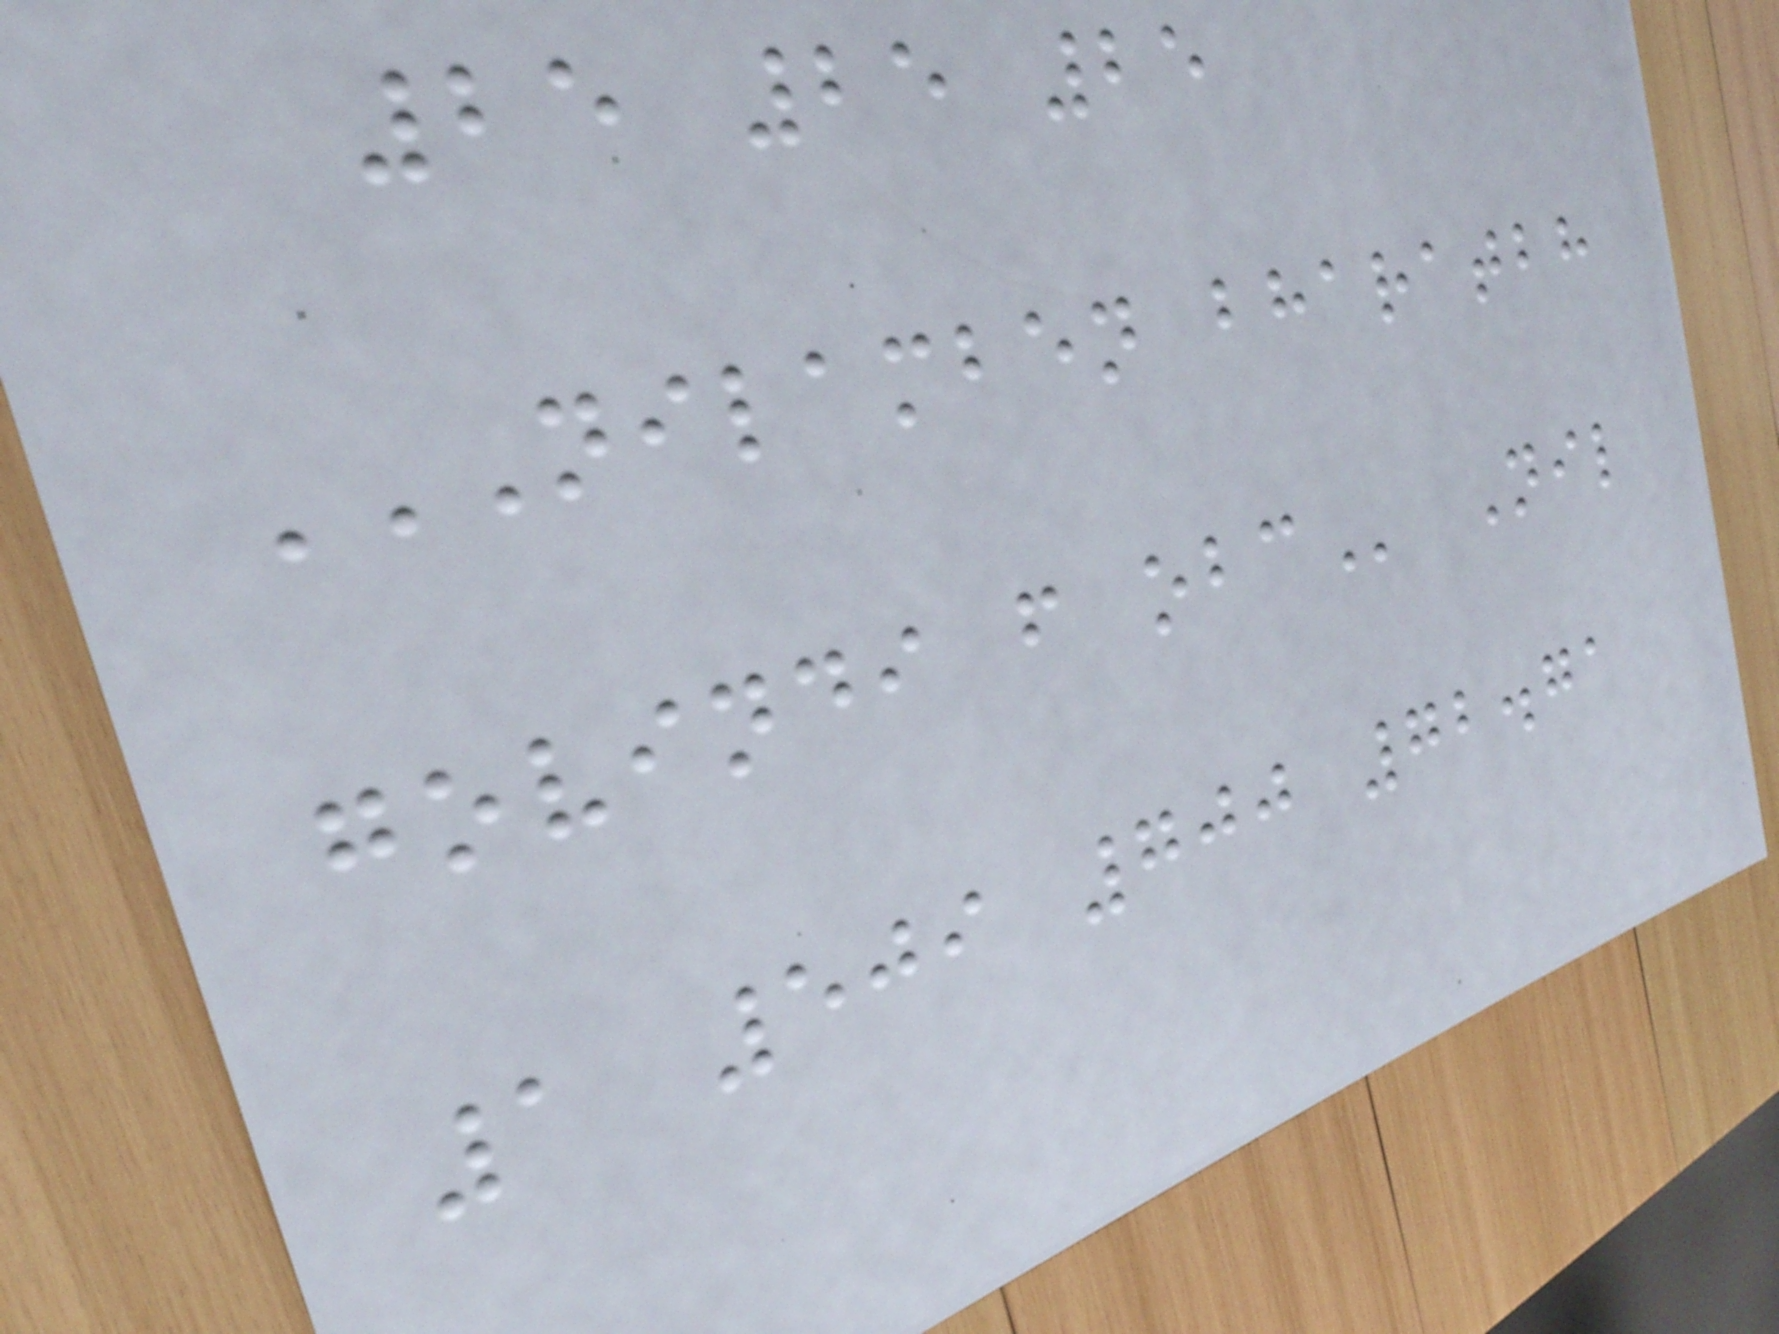25 25 25
NILAMBEN BHARATBH
GOVINDI F OBC Nil
1 509 700 72.71
